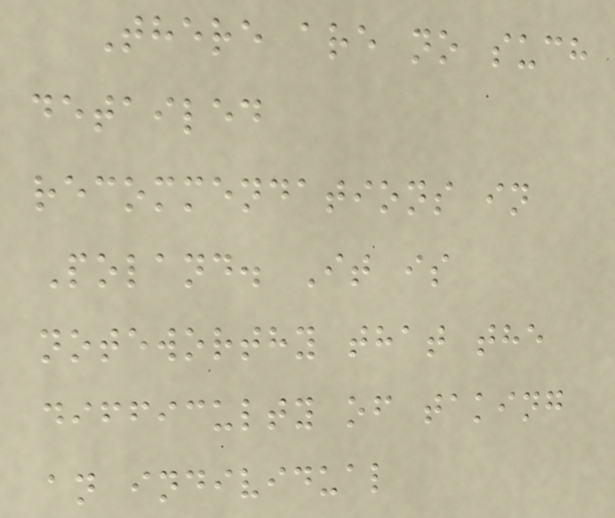There are no such
detailed
recommendations in
Poland. It is
noteworthy that the
difficulty of taking
an individual
